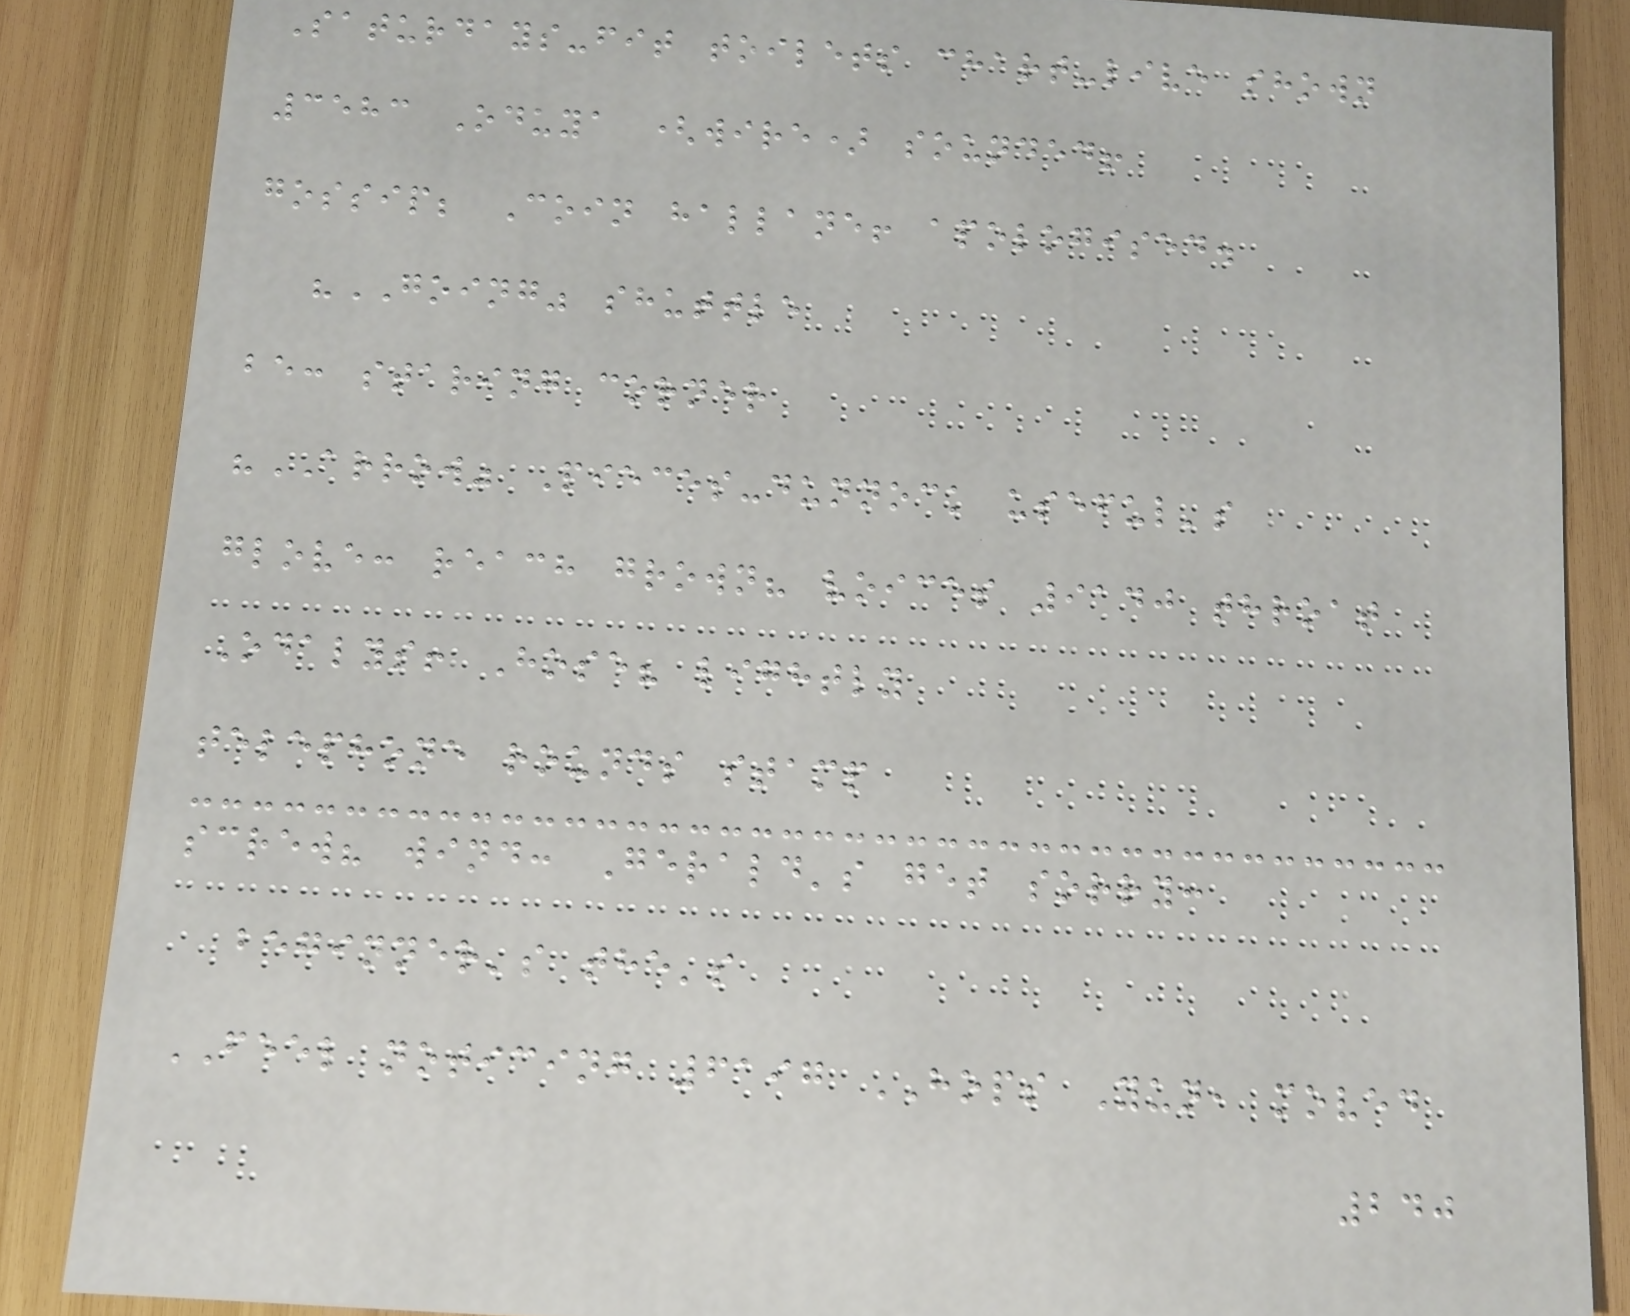Saturdays-fit toilets chart-live shown
3583 Oduya (wire) sounded!
gossip; Coin hallane! apologised.
"GOING" shuttle
be: staring corner
"ARROW" Pieces-dunnock useful's
glove: reach grown? voices 9140 throat
Odalys! Hose? lightly
telephone rounds stamp
screw? wind: Gerald's get sorry:
beginner's the's
FEEL noticing 6197 HOPS Yun, moved
240
